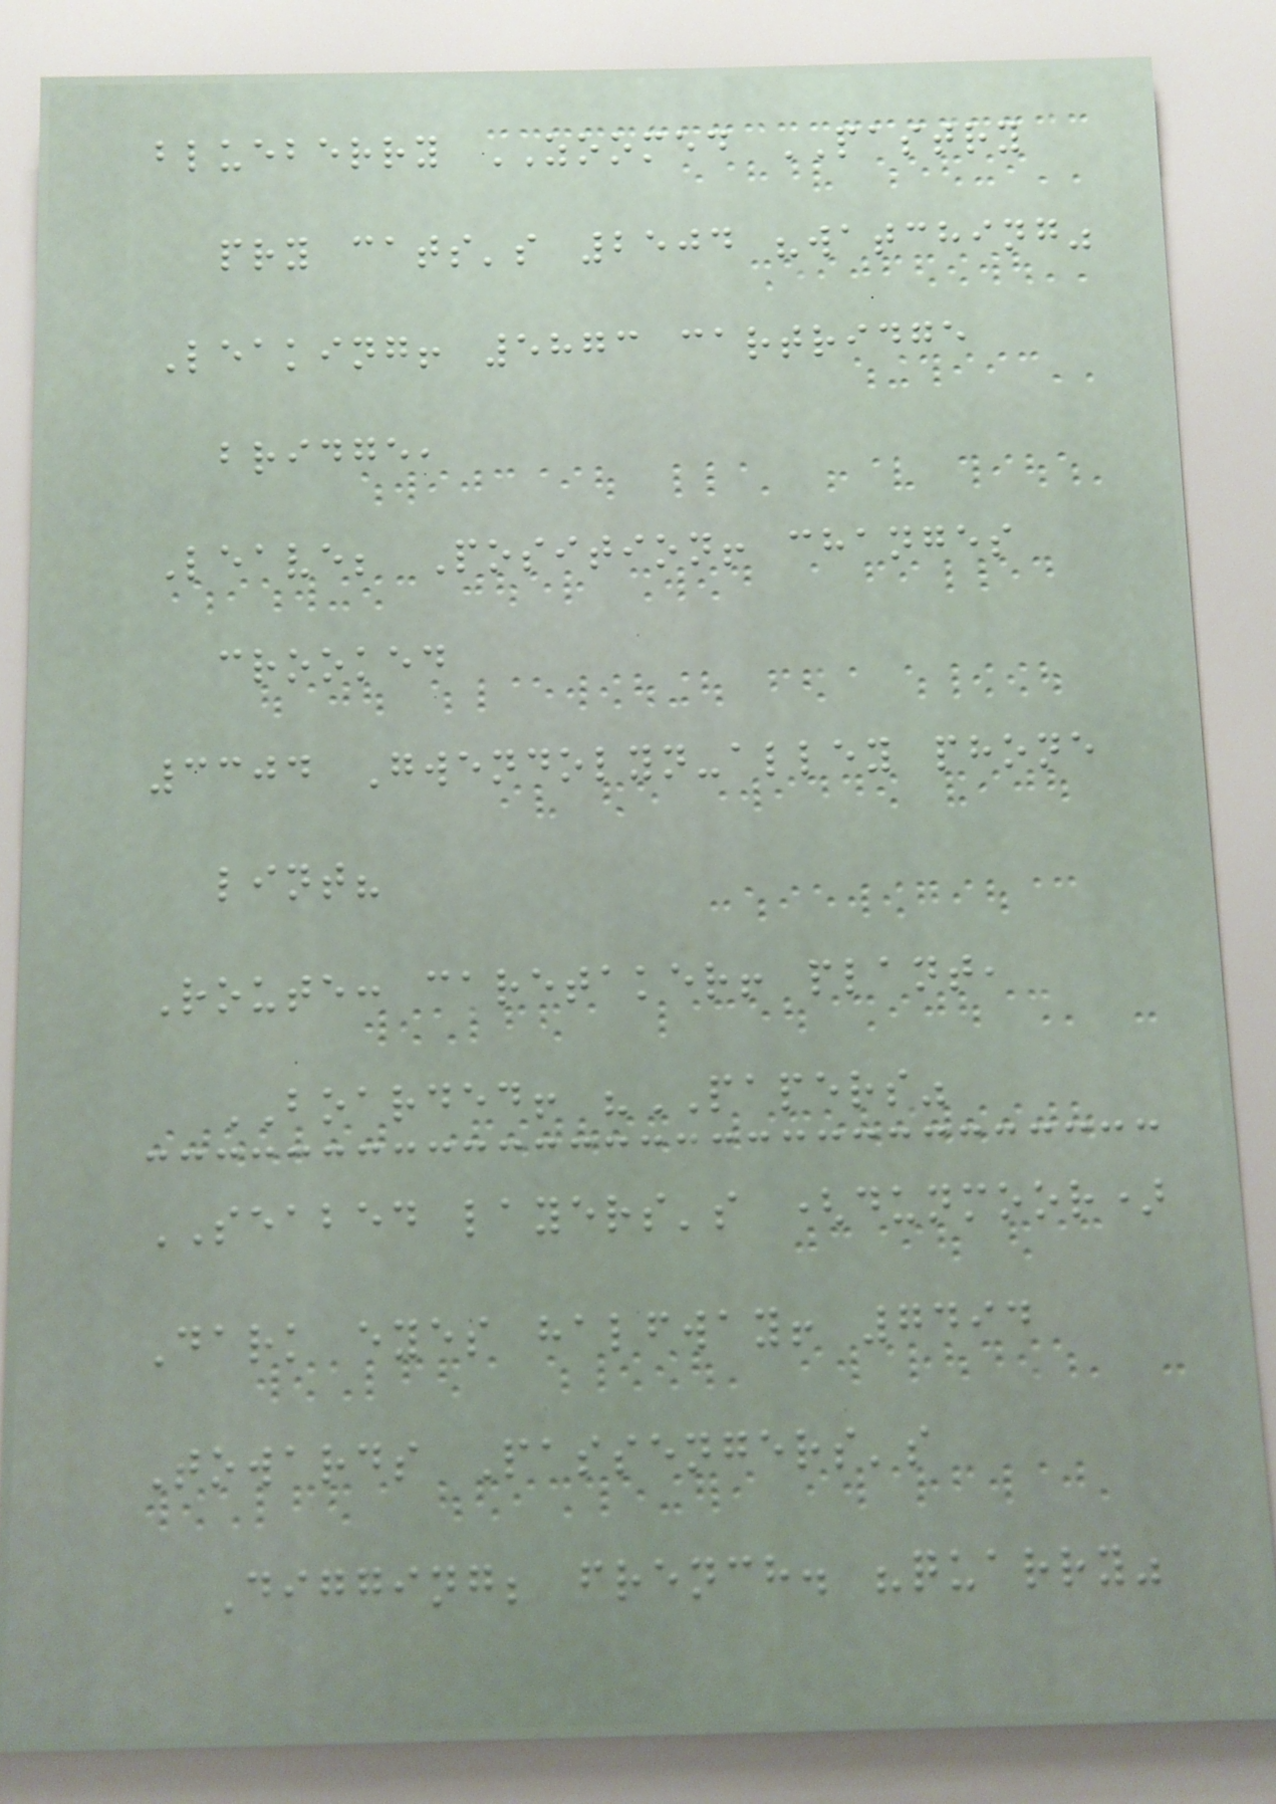blueberry ZOOMED PASTRY
pry cats's 2504 "watching"
Leaking! 5873 cartridge
bridge,
Leave; Position! changes
crooked
3304 Gwendolyn-alley phone
lint?
Route: caretaker! plant,
BOARDED! "PAPERS"
SEABED layers's (dunmoor)
Dark eyes halfway! 7494
Towards Passengers's
Digging; french. "quarry"
